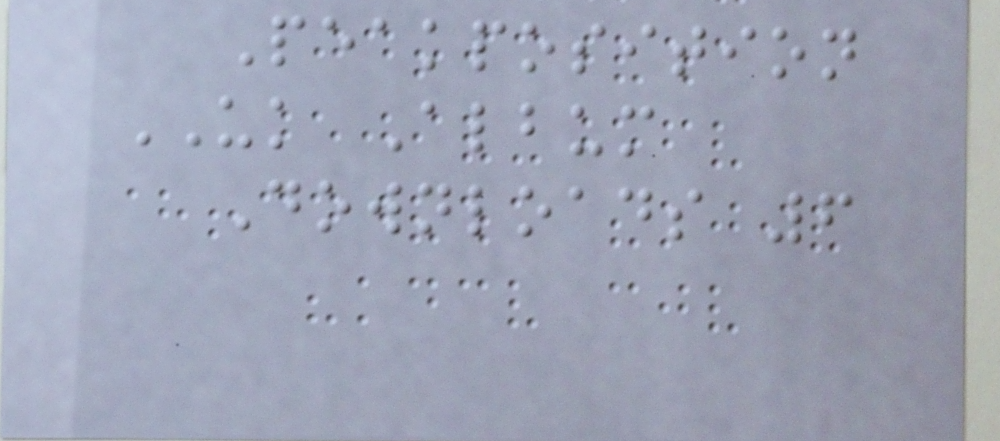Peakposition
UK Album
Downloads 6
